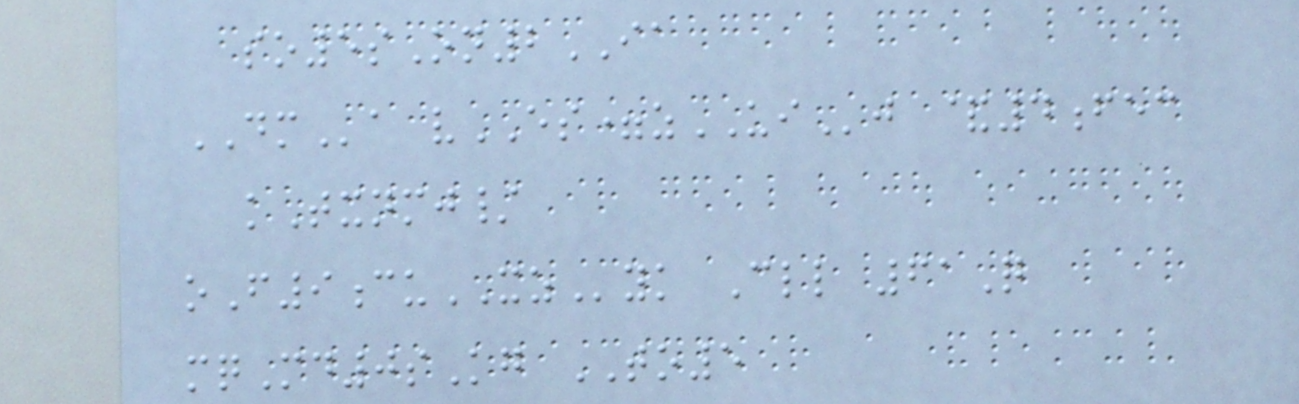so5sOn2IA
DMa vES=zUIj &4fec
kTxnmj/
oF9cuXZyk Cll 61Q
mqMd0sKg TO5
